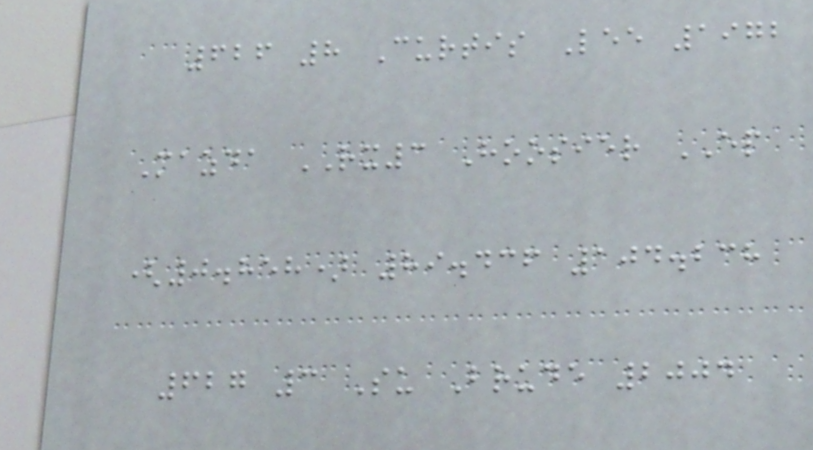626 8 Curtis Lee 1972
Mazda RX3 Hoosier EP
(0.858) 89.436 104.238
627 3 Su Brude 2004
